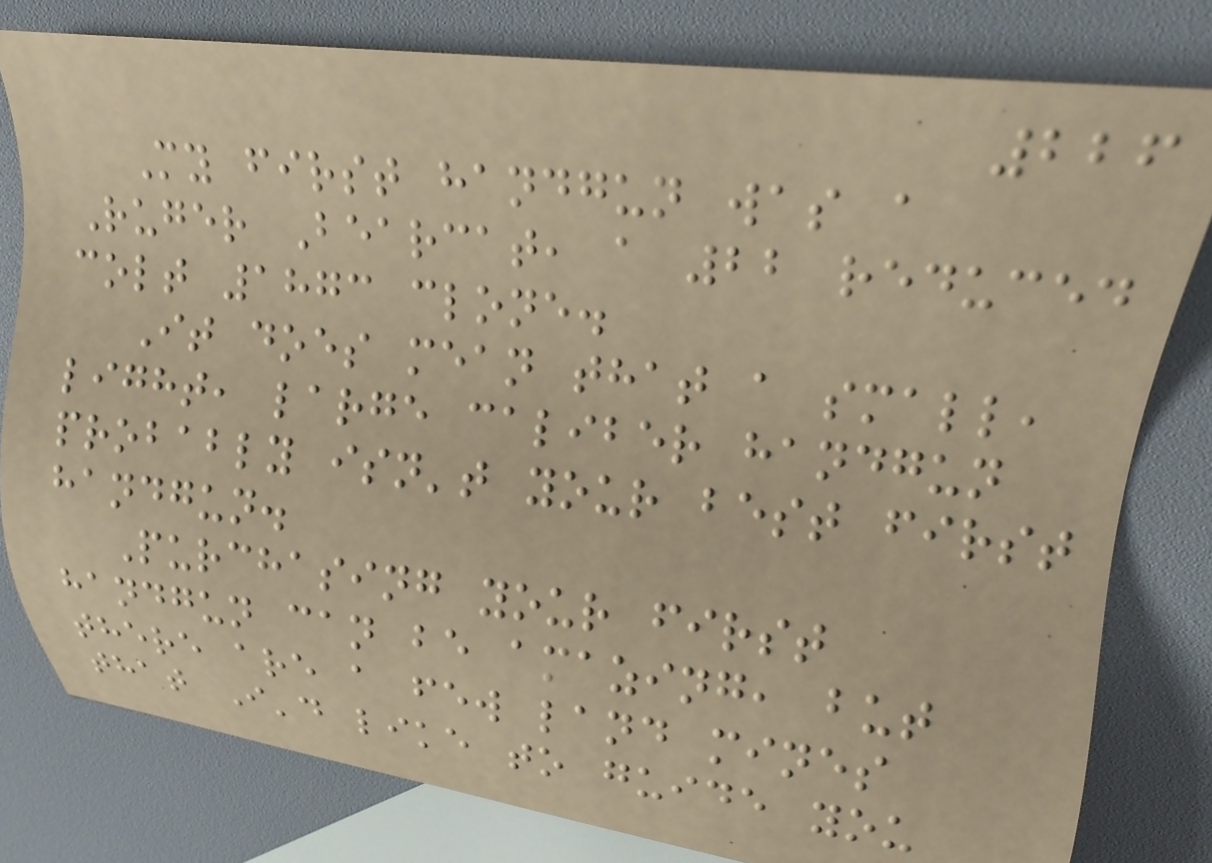226
My first handgun was a
Ruger Bearcat, a 22 reduced
colt 1873 clone.
It does mean that a small,
light, large caliber handgun
probably isn't your best first
handgun.
Purchasing your first
handgun can be amazing, but
there are a few land mines
that I'd like to guide you
